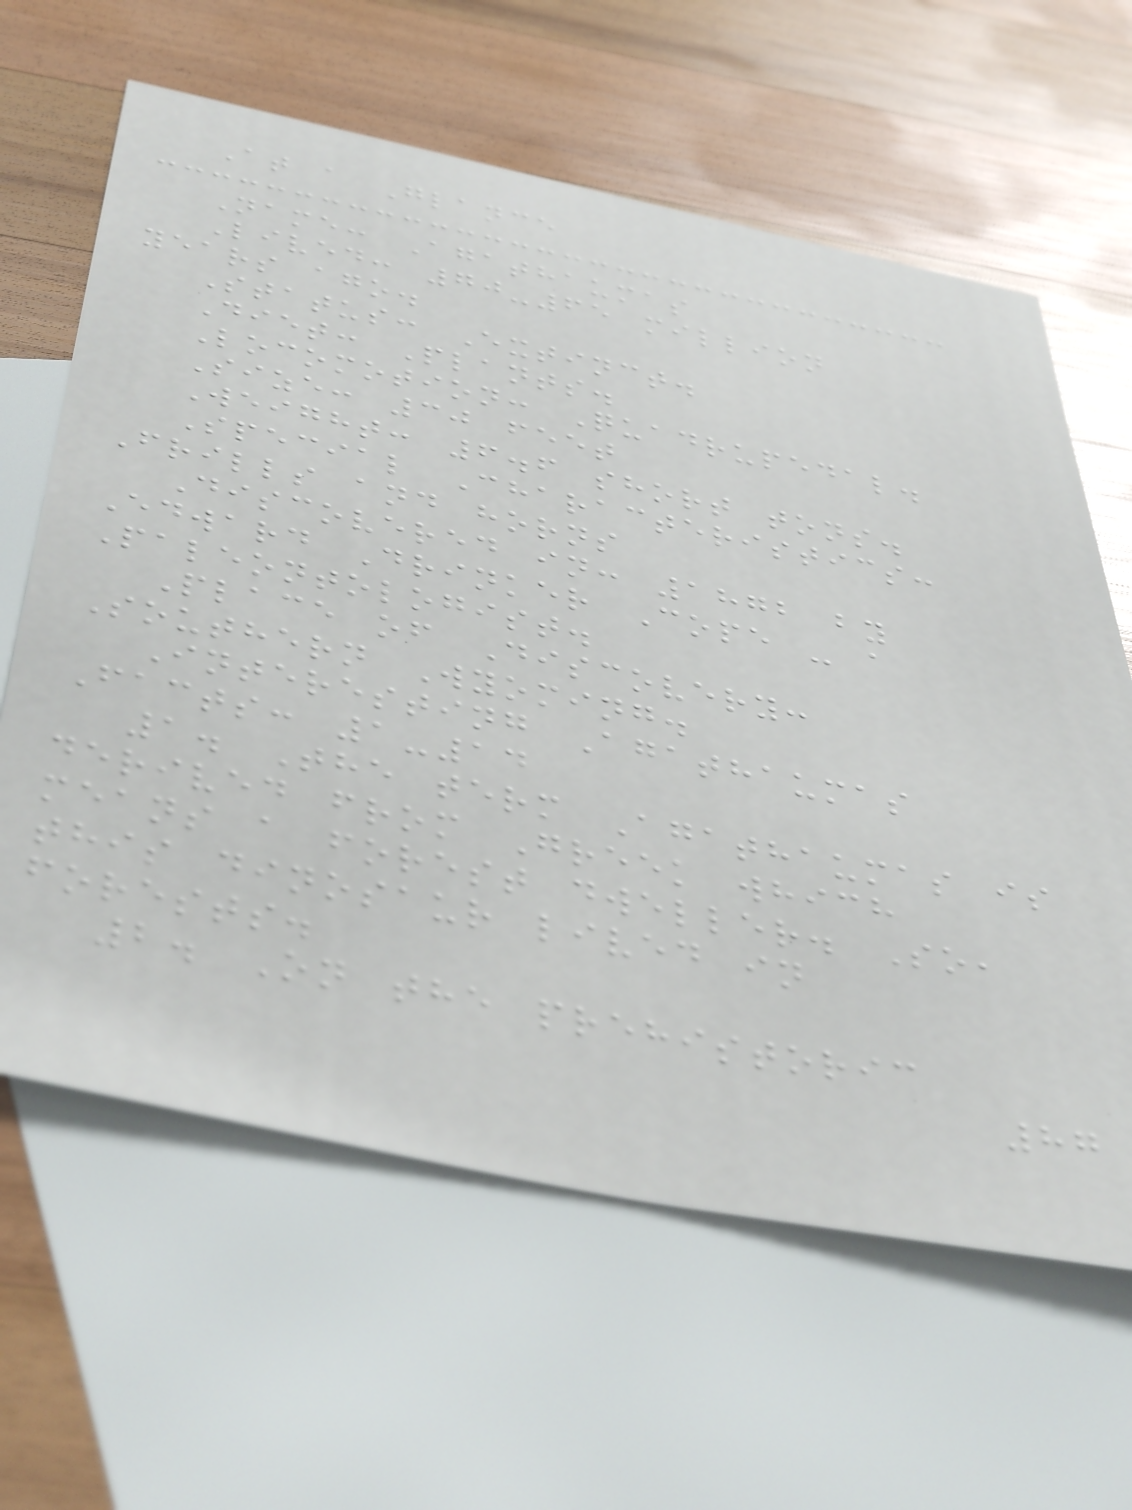At a Glance
Name: Agathaumas
Lived: 70-65 million
years ago.
Status: Extinct.
Diet: Plants.
Locomotion: Quadrupedal.
Size: 30 feet
Weight: 6.6 short tons.
Special Characteristics:
Frills and horns
Discovered in: 1872 by
Edward Drinker Cope - a
Paleontologist.
Place of Discovery:
Southern Wyoming.
Interesting Agathaumas
Facts: 1-14
1. The term Agathaumas is
derived from Greek which
means a forest dweller. So,
this dinosaur lived in
forests.
2. On the prehistoric
87
